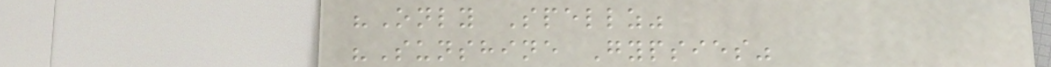"Only Spellz"
"Sunshine Gypsies"
